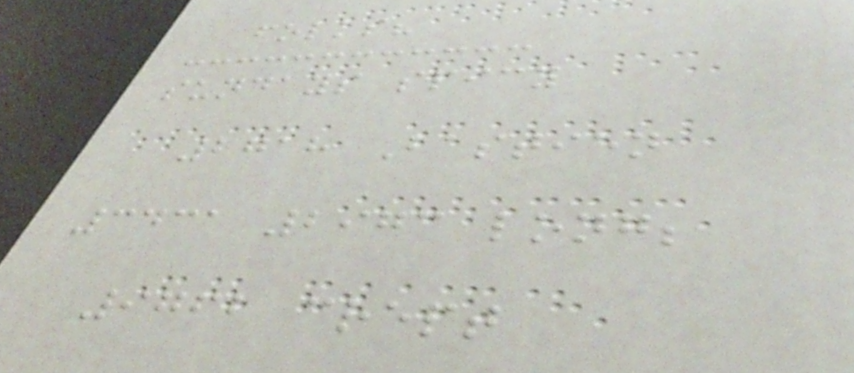folks?
sundays spicy
2718 Bastien
3431 2973 long;
9762 crept
